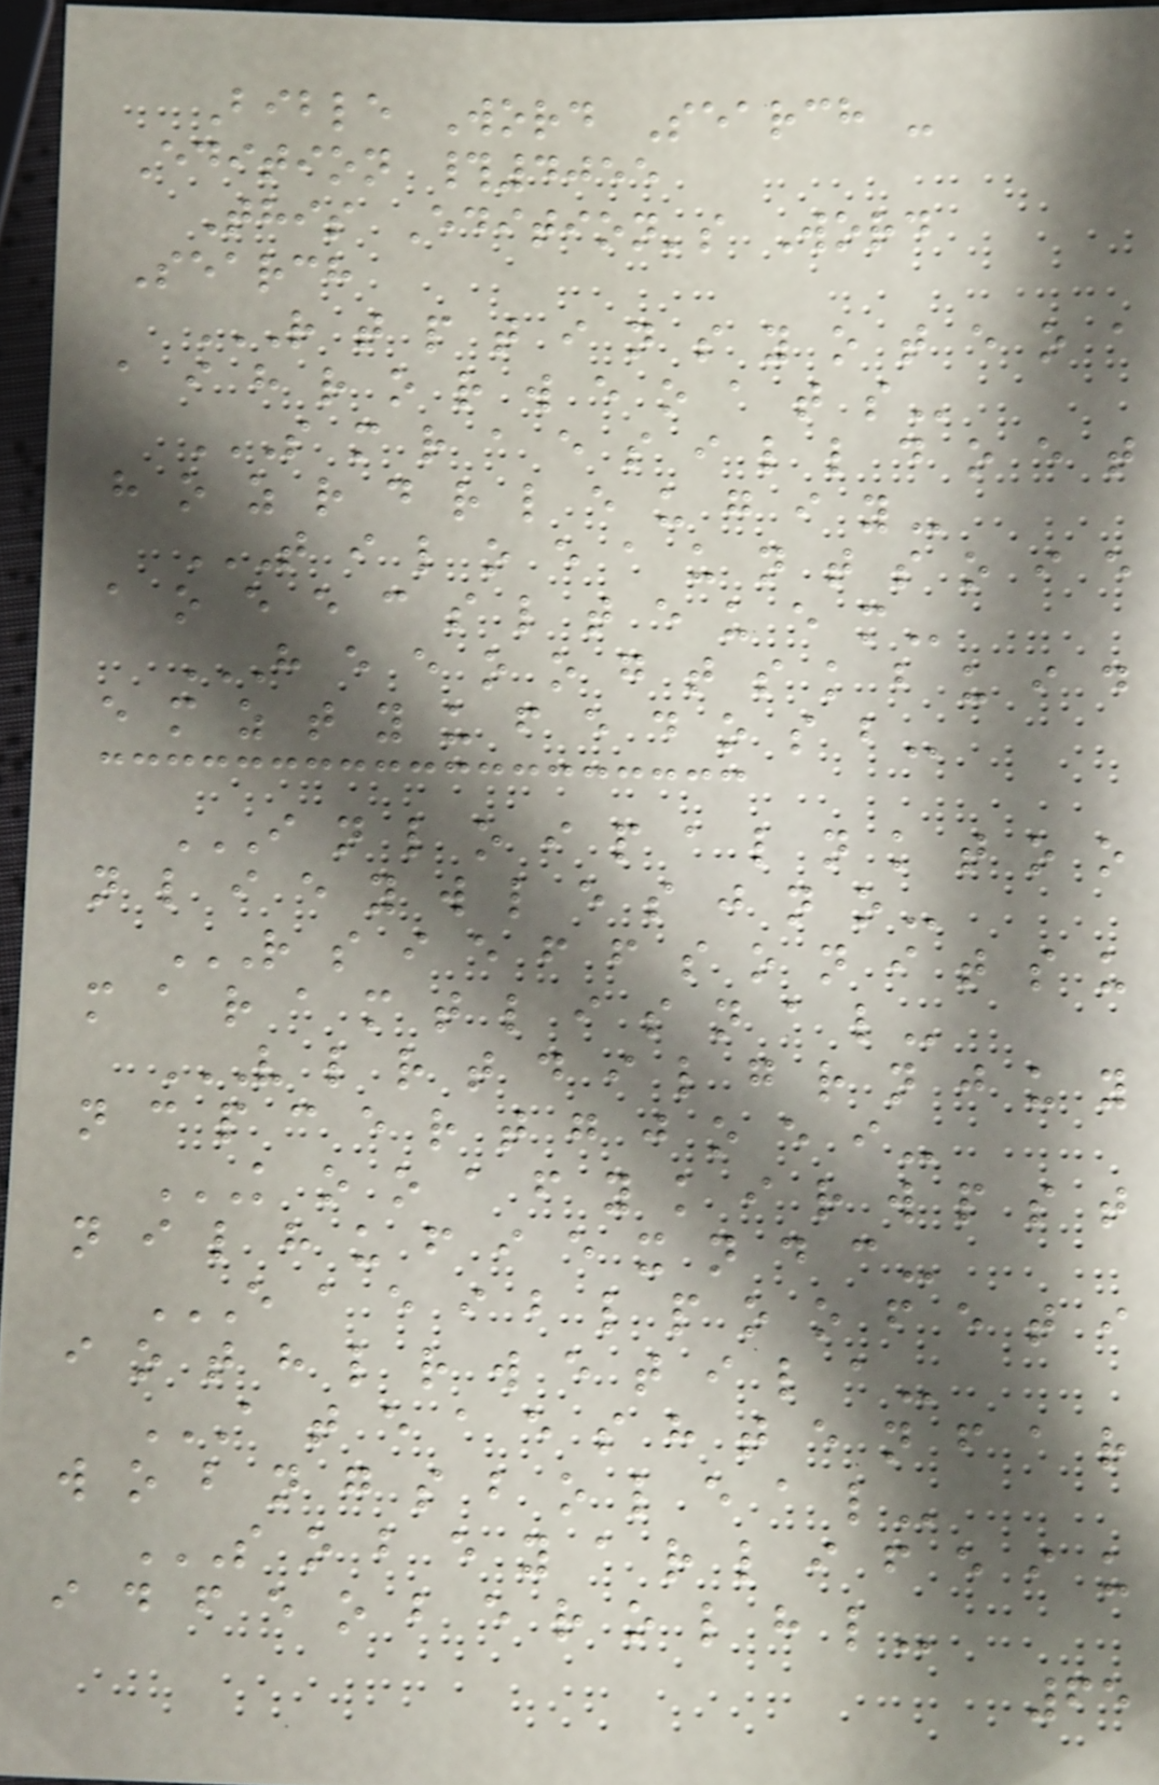Bible Word Search -
Edition #4055
This Edition's Word
Search
R T P T I N S Y O T E O A
A I H R O R W E O A T S
S M R A E S I L L D O E T
H O Z R D R L E U G I Y
T I L O E A U N T S O I E
A O E E C S L T E U E M
H E E O O G T S K B U I D
E M Z T Y U F E D O S B
I N L O I P A L N K T O O
N L I E Y W L E S J N O
R S I E F F S O N I T S U
M A R A M T L I S N A L
V L R T D I L G R N J U Y
N C P C E R T G J O E I
K O O A F Y K I R W P S T
N I L H U F I E X N D C
E A E I B L P O O F E T I
I O T H L R W E T I L A
A T E A E S H T E N F A R
W O B N G S B O L E A L
S O B E Y A R L I F E I U
I D F E O B E R O L H L
65
